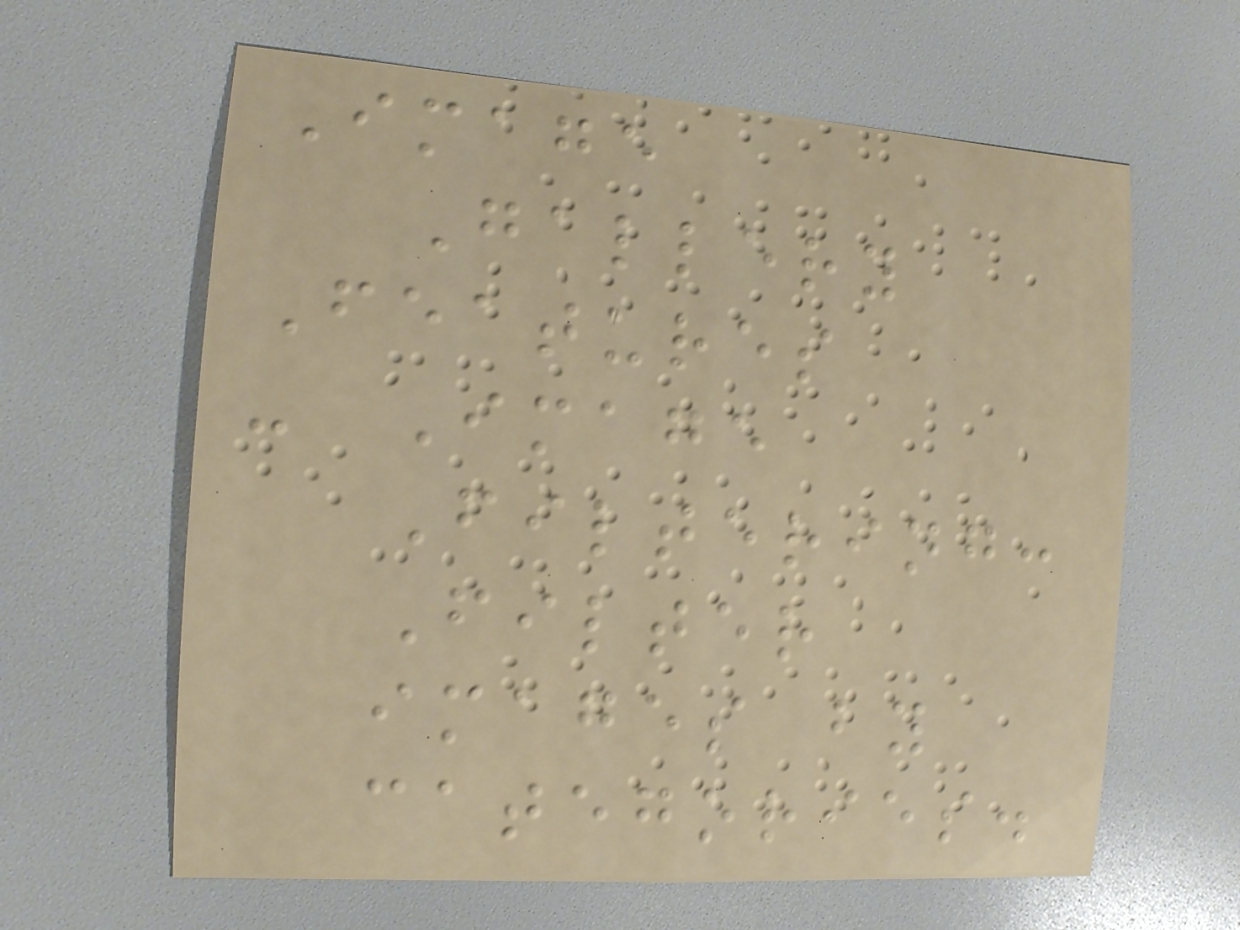Image
Gallery
Features
- Image
Filtering:
Filter
images by
categories.
